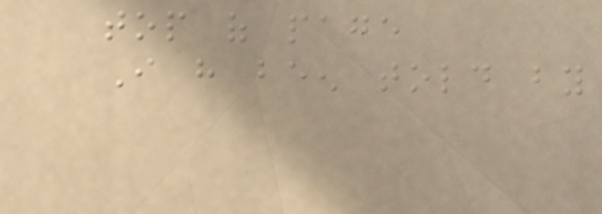top of page
I have been told by
